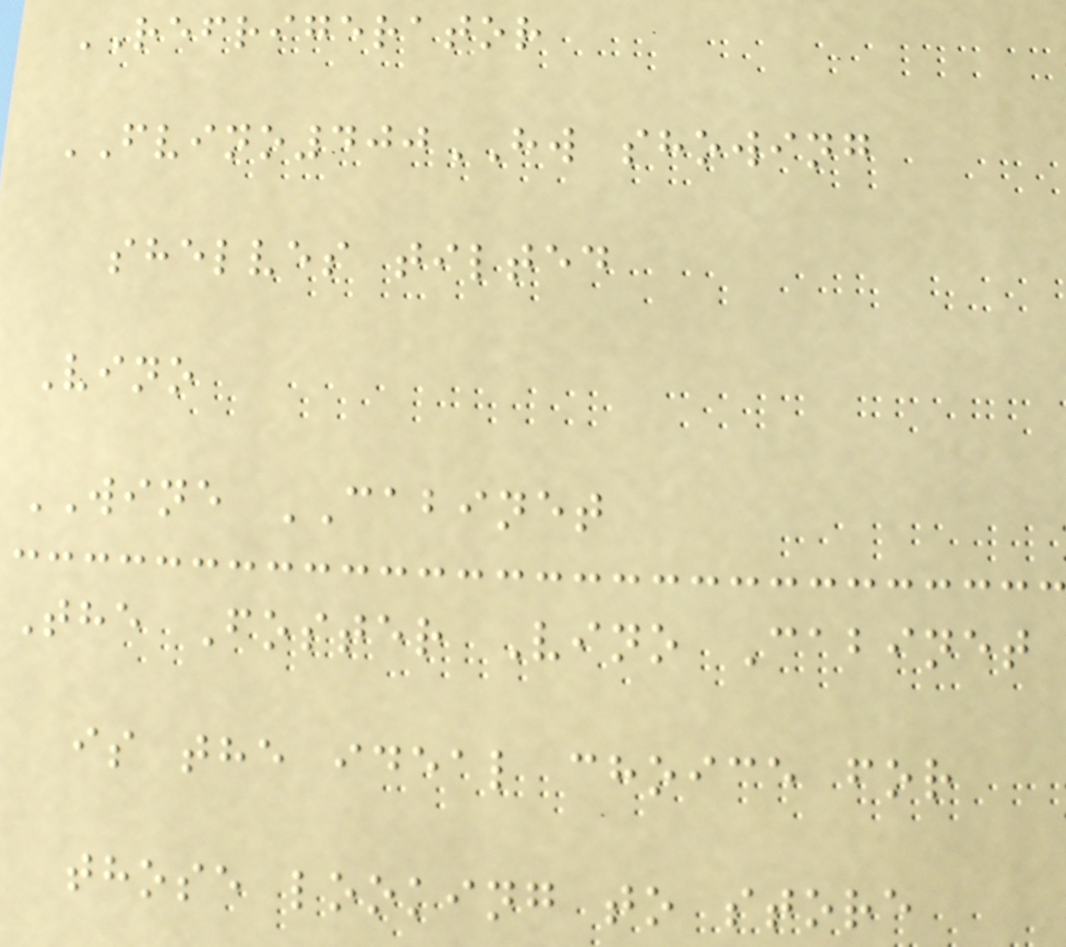REFRIGERATOR
FVINO400HW showing
shelves tilted
Vino
WINE CABINET
The Foster Vino Cabinet
is the ideal choice for
those looking to store
